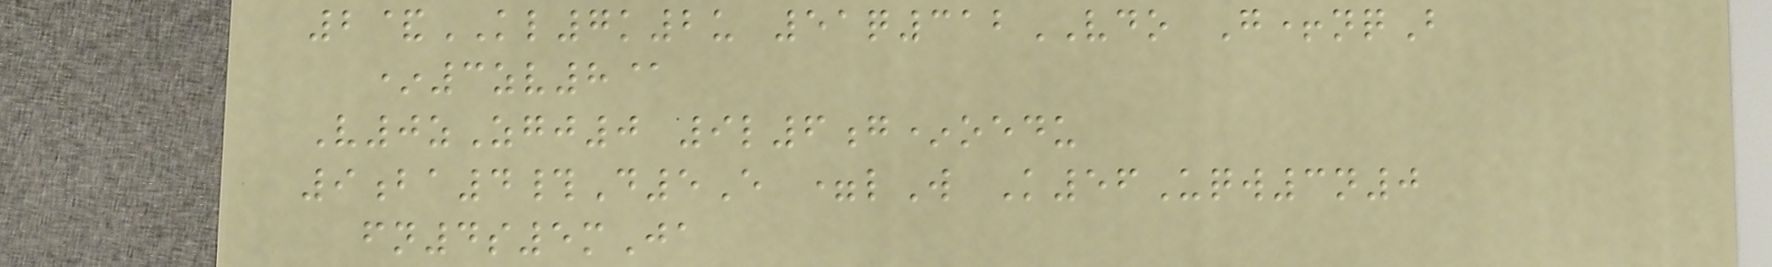2&KL7k2u 51q312VDO G+nqB
*3zv8@
V0zZgj0 9l6g*oedu
9ba4#D5E =lW K56Uqw3n0
fn4s5mJa
